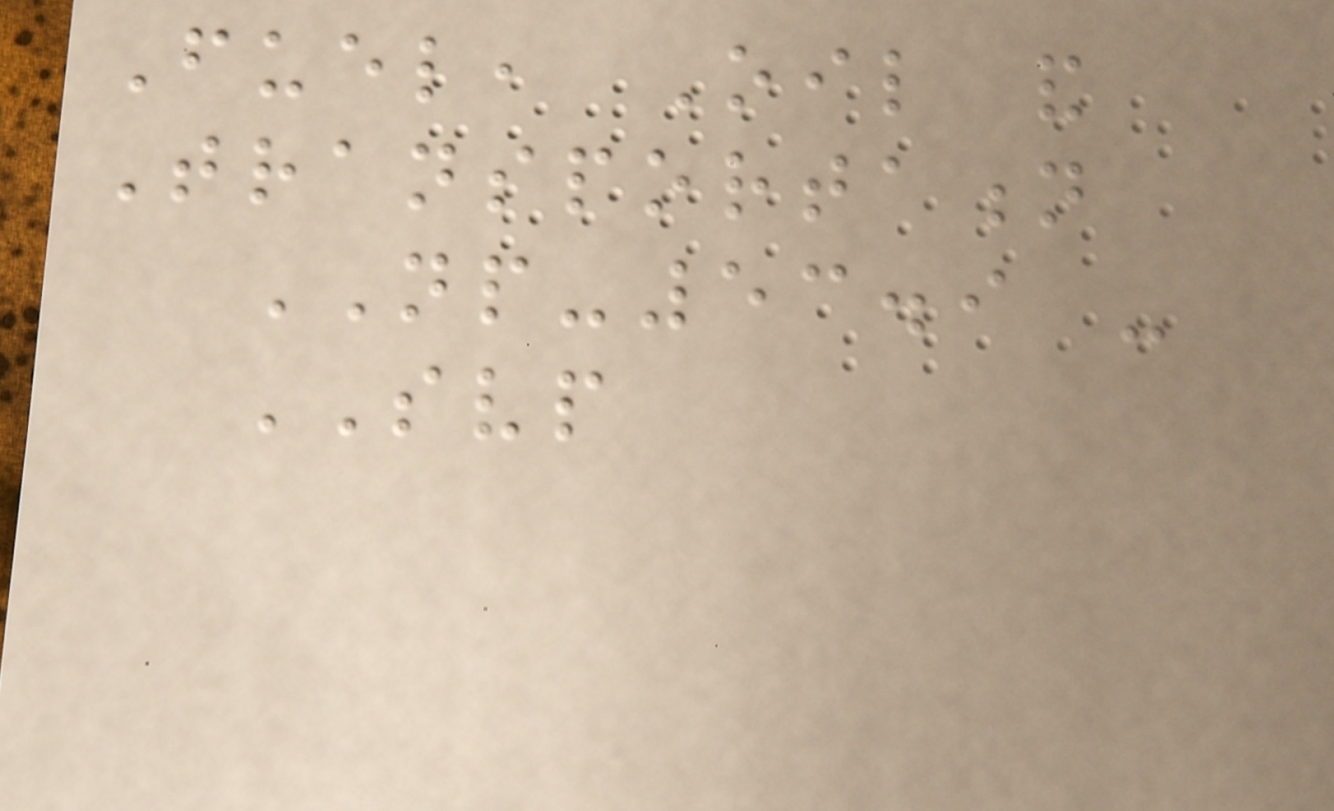Fuel, Oil and
Transportation
NP-53.9 -
SVP
